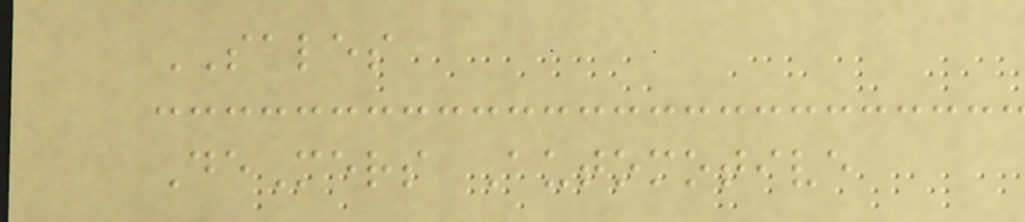SALES
DeMers Automotive
